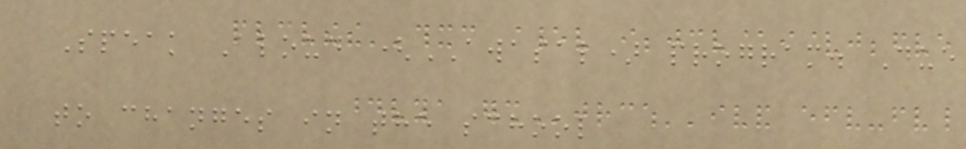Speak Aloud (AWASAL) program. Due
to changes in the school
